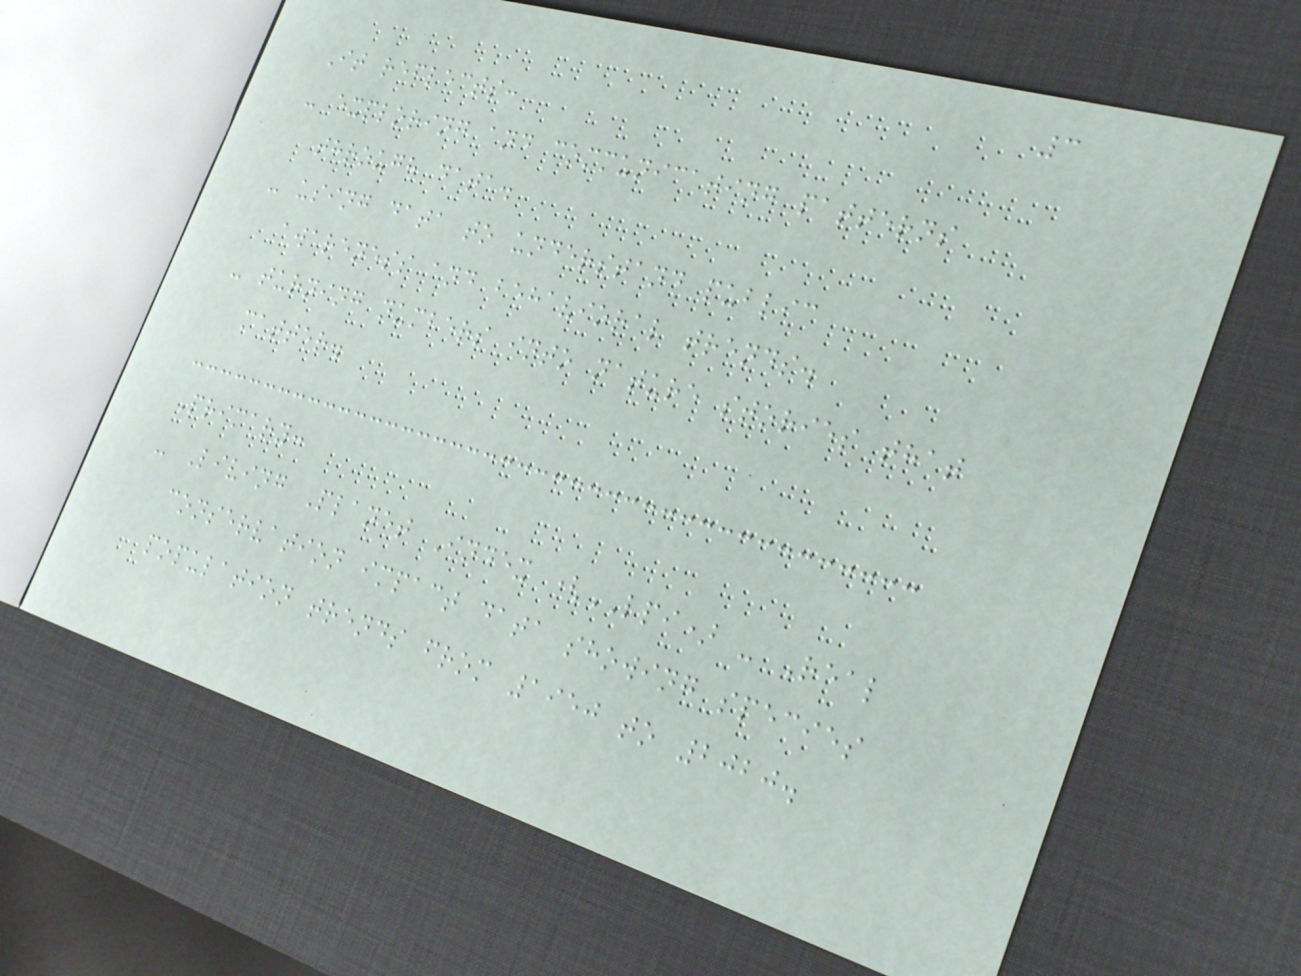3
It reflects:
- exploring and communicating patterns
through data.
- using data to understand public
awareness and behavioral trends.
- turning numbers into nature stories that
matter.
Primary:
- Living Planet Index (LPI) - Real
conservation impact data showing species
population trends from 1950 to 2020.
